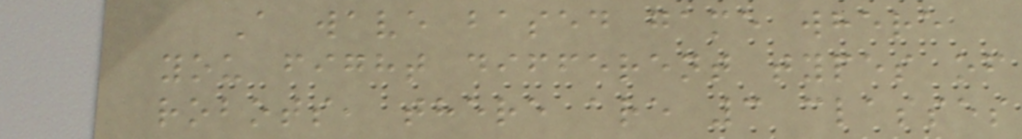A wave based game where
you fight different types of
robots, there are 3 classes
